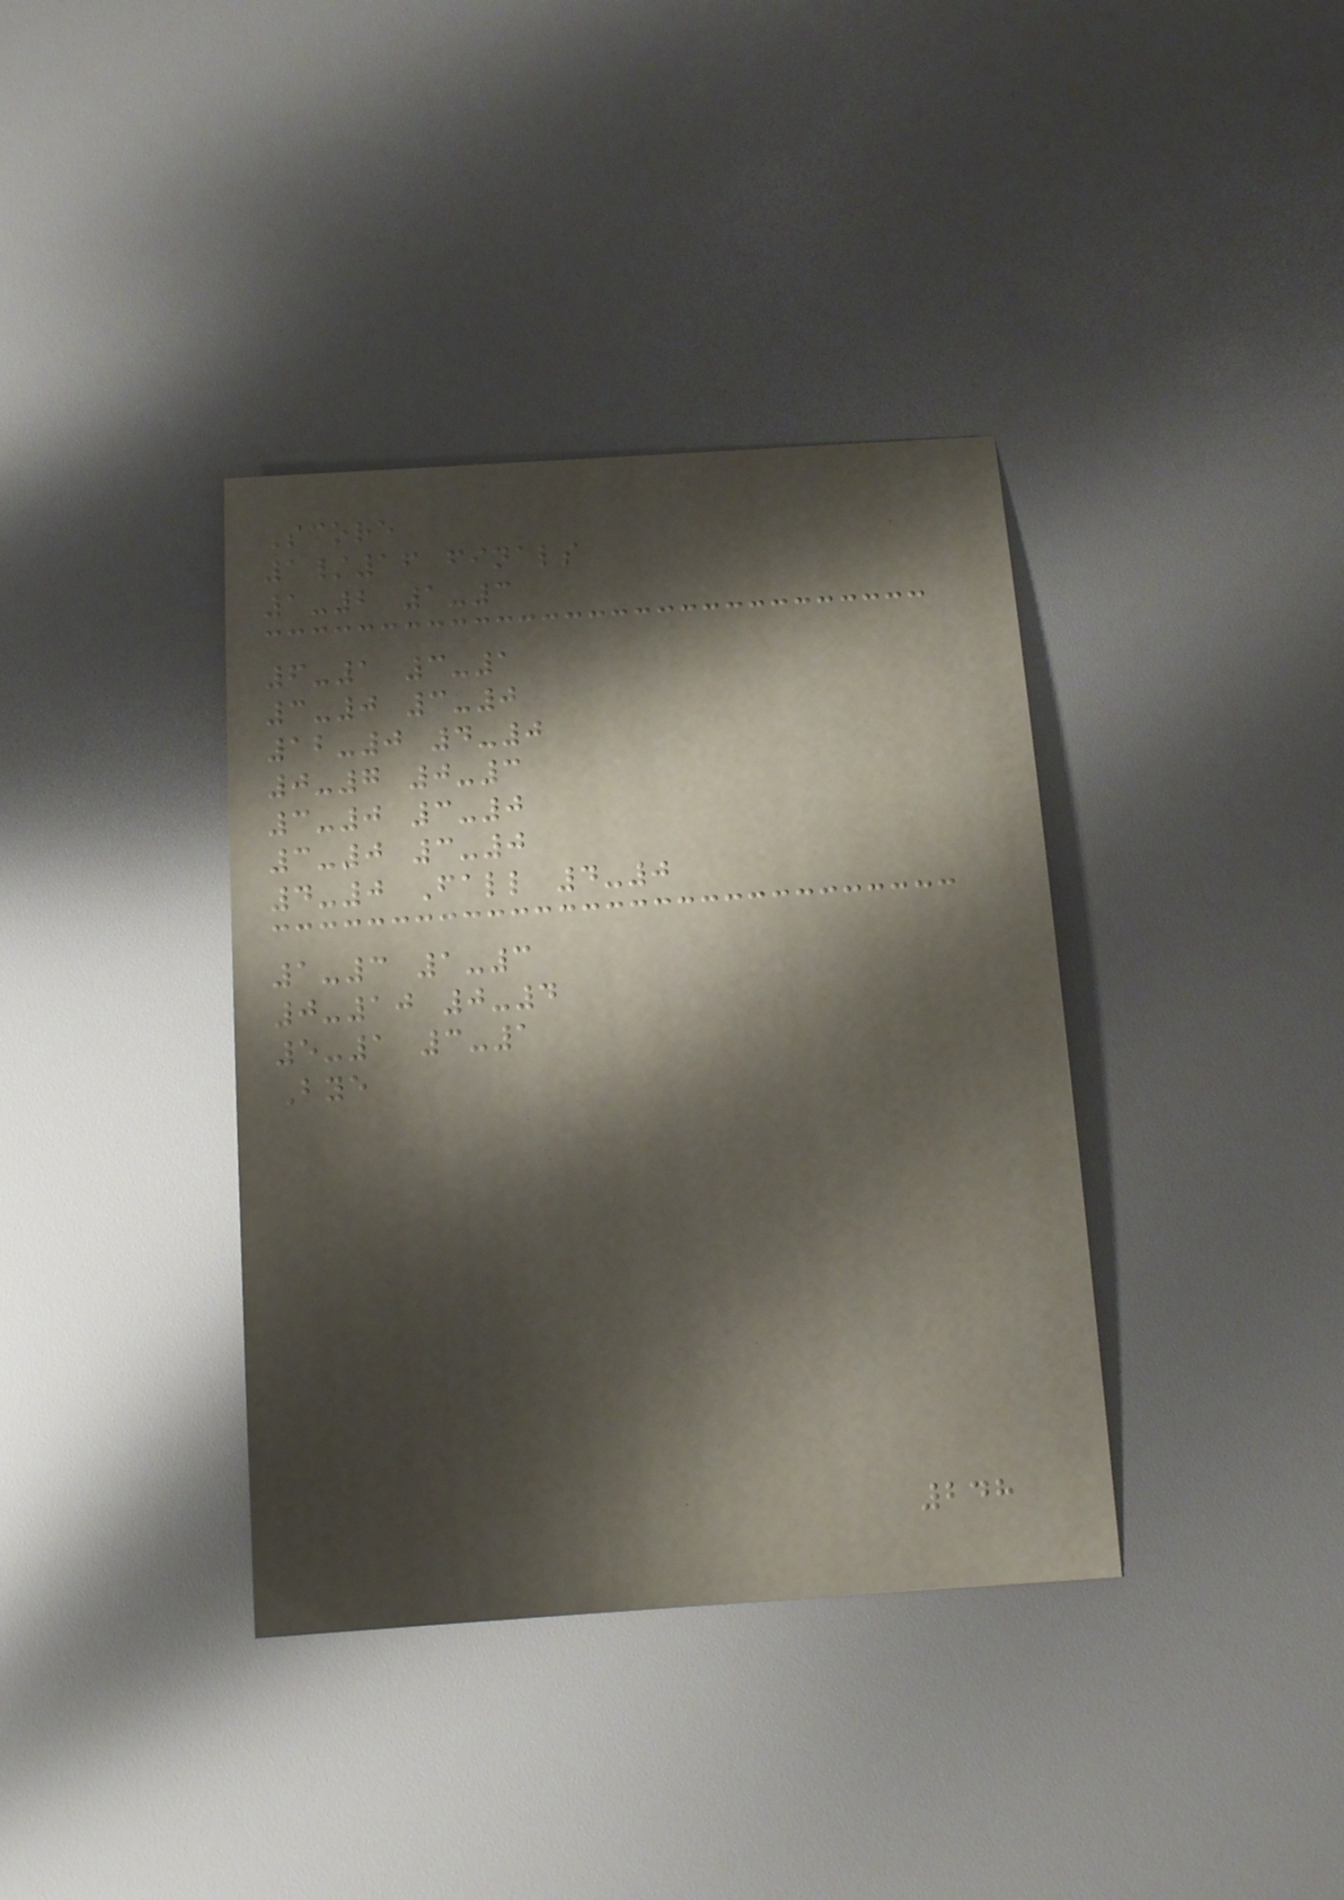Score
1/16 finals
1-2 1-3
6-1 3-1
3-0 3-0
12-0 4-0
0-7 0-3
3-0 3-0
3-0 3-0
4-0 Fall 4-0
1-3 1-3
0-10 0-4
5-1 3-1
Bye
248
